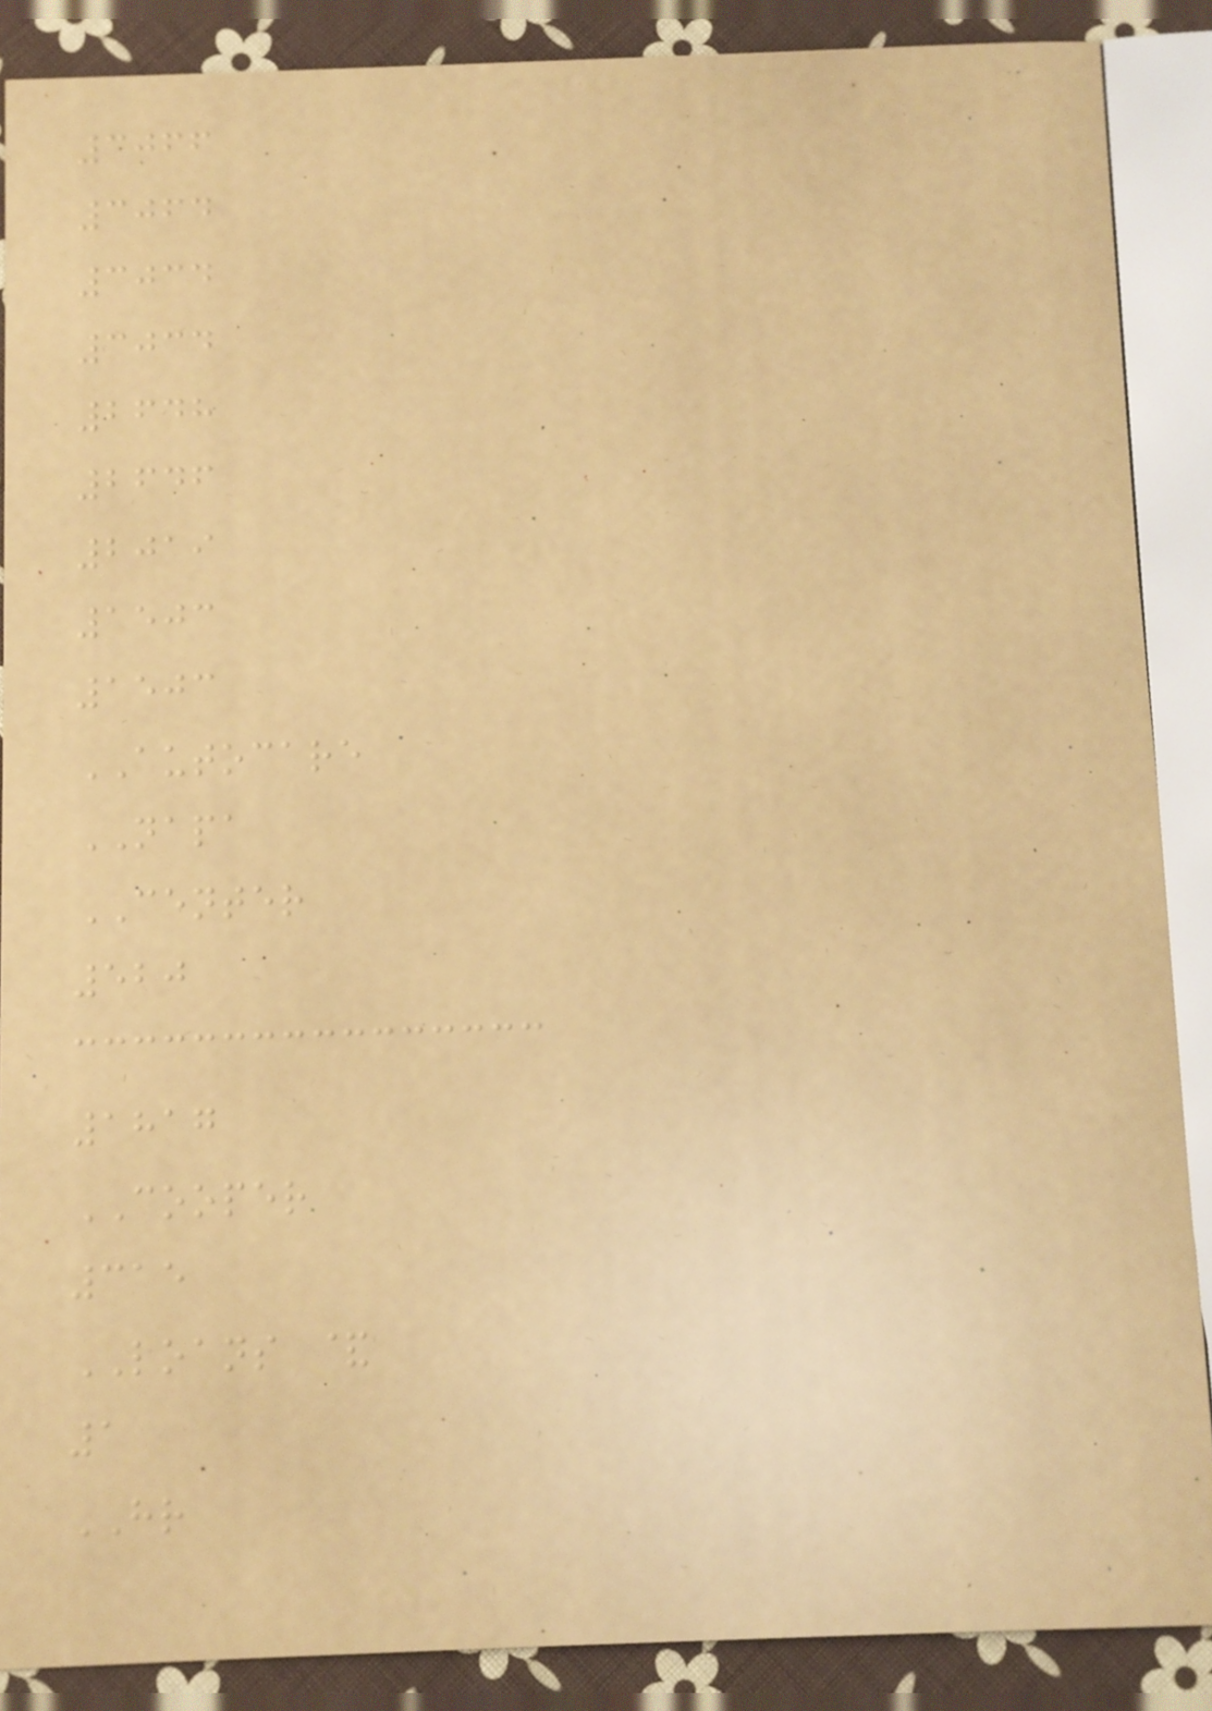3066
3064
3034
3034
2648
2646
2019
1503
1503
AUTOCARE
NAPA
CENTER
520
1817
COOPER
315
LOANS &
1
HR
